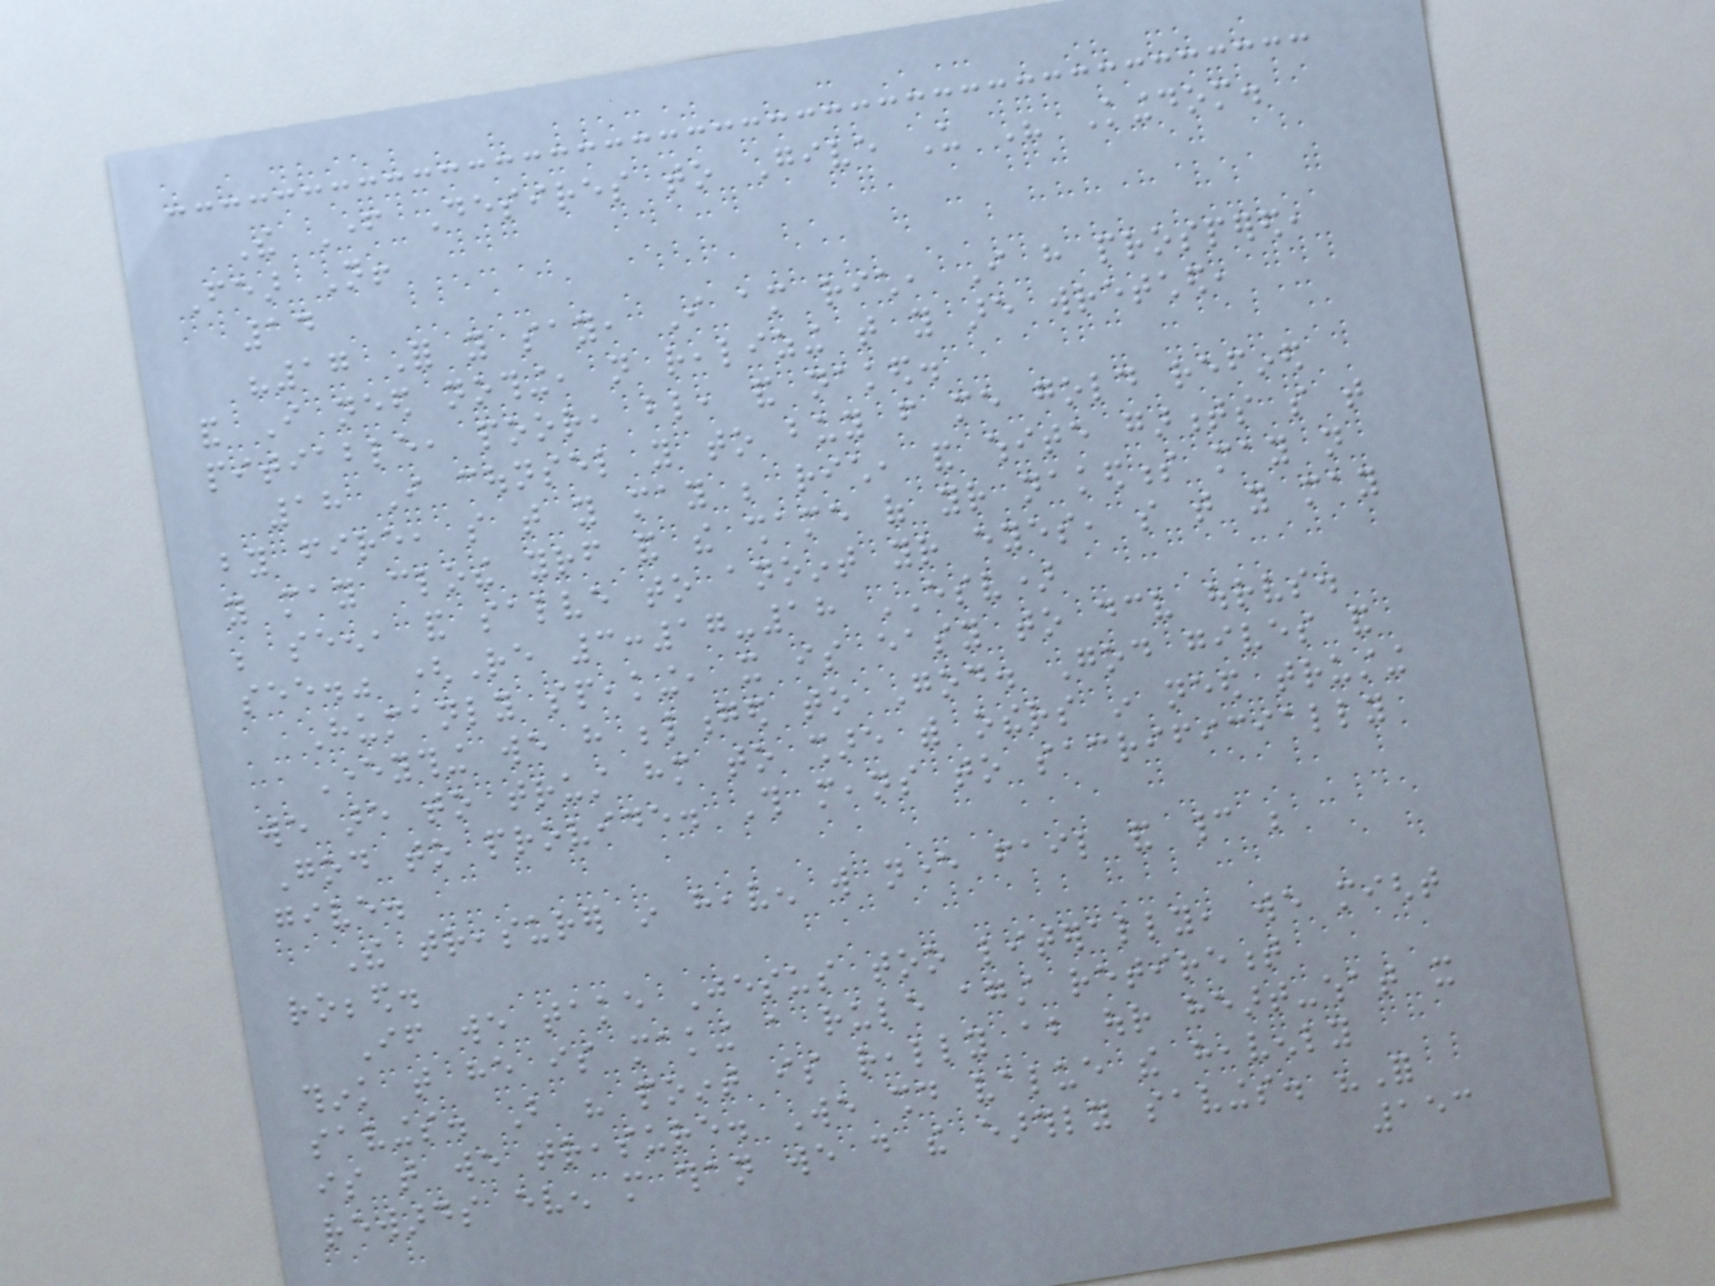The Father Desires to Give Us His Kingdom.
Fear Not!
14
"17 For you say, I am rich, I have prospered,
and I need nothing, not realizing that you are wretched,
pitiable, poor, blind, and naked.
18 I counsel you to buy from me gold refined
by fire, so that you may be rich, and white garments so that
you may clothe yourself and the shame of your nakedness may not
be seen, and salve to anoint your eyes, so that you may
see." (Re 3:17-18 ESV)
Humanly speaking, it is easy to deceive ourselves.
Everything we have belonged to God. God gives and
we are to trust him to share with others in need trusting
God to provide. This means to sacrificially
give.
The treasurer in heaven will never fail and cannot be
robbed.
If we take Jesus too literally, we might
think that he is making a rule against retirement
savings. But his point is really about our heart-what it
is that we treasure. We should value the heavenly
rewards even more than we do the earthly savings. "For
153
